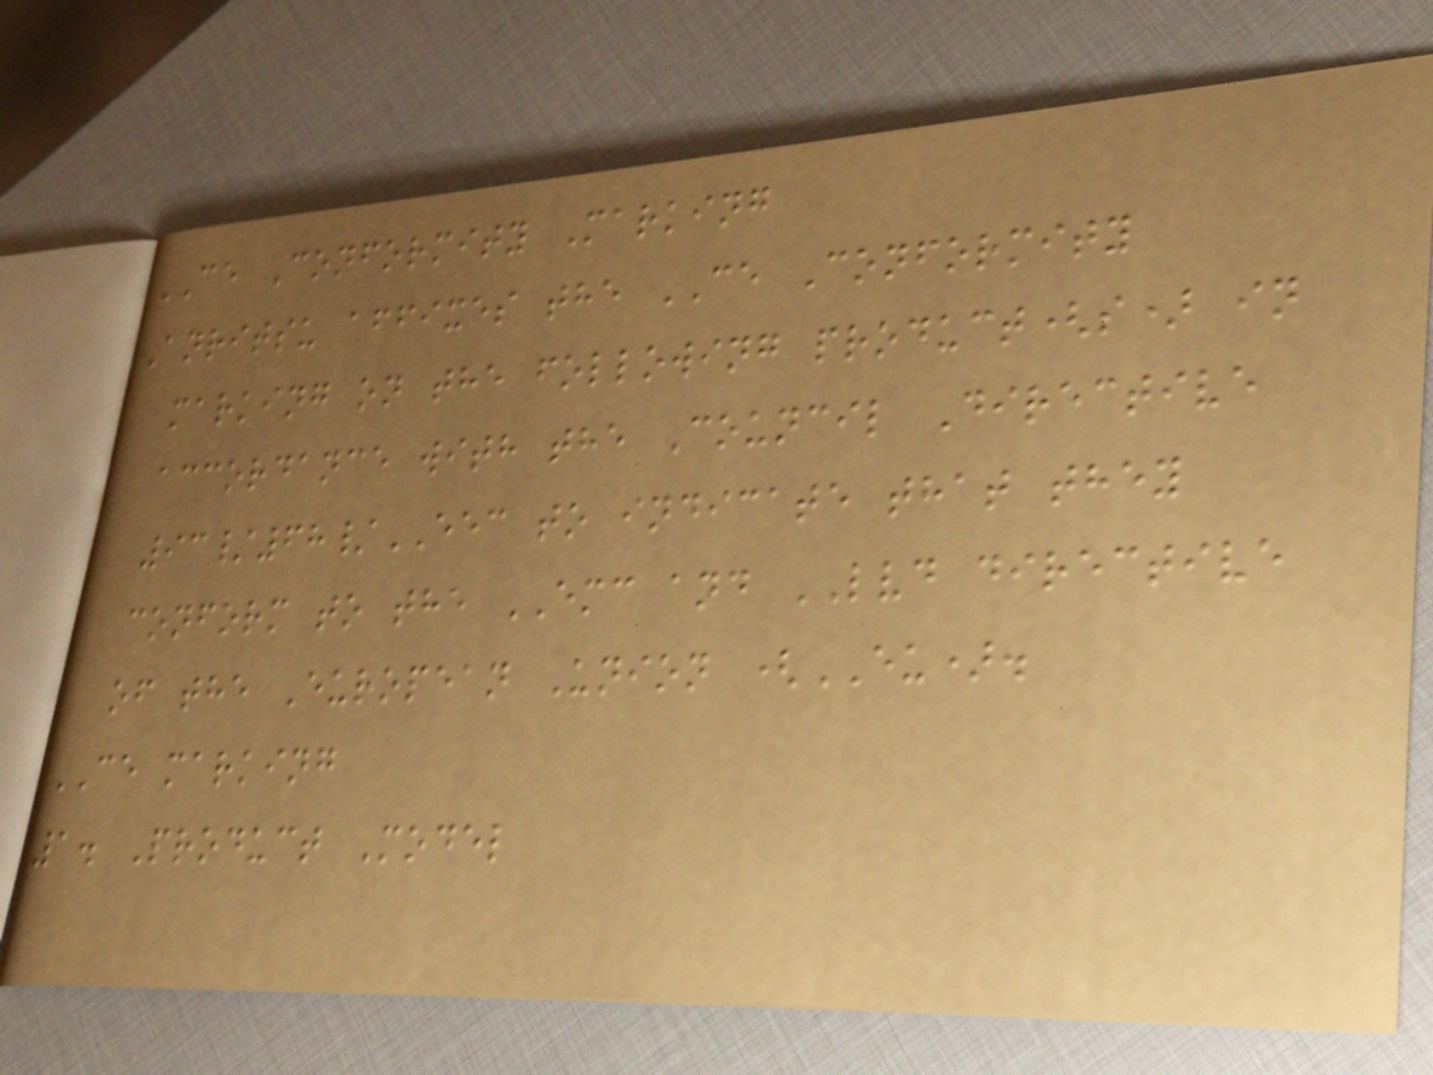CE Conformity Marking
Anritsu affixes the CE Conformity
marking on the following product(s) in
accordance with the Council Directive
93/68/EEC to indicate that they
conform to the EMC and LVD directive
of the European Union (EU).
CE marking
1. Product Model
